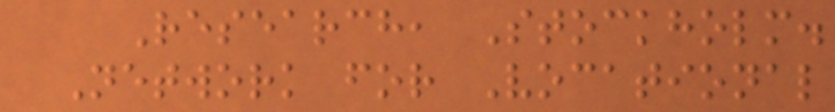Research, Stockholm.
Network for Vocational
